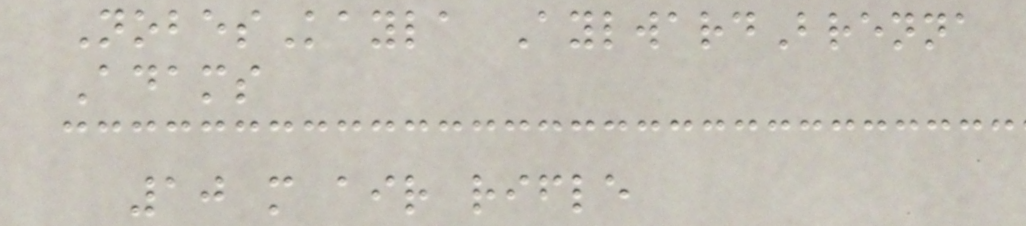NobesKayla AylwardBrenna
Adams
10 m air rifle
